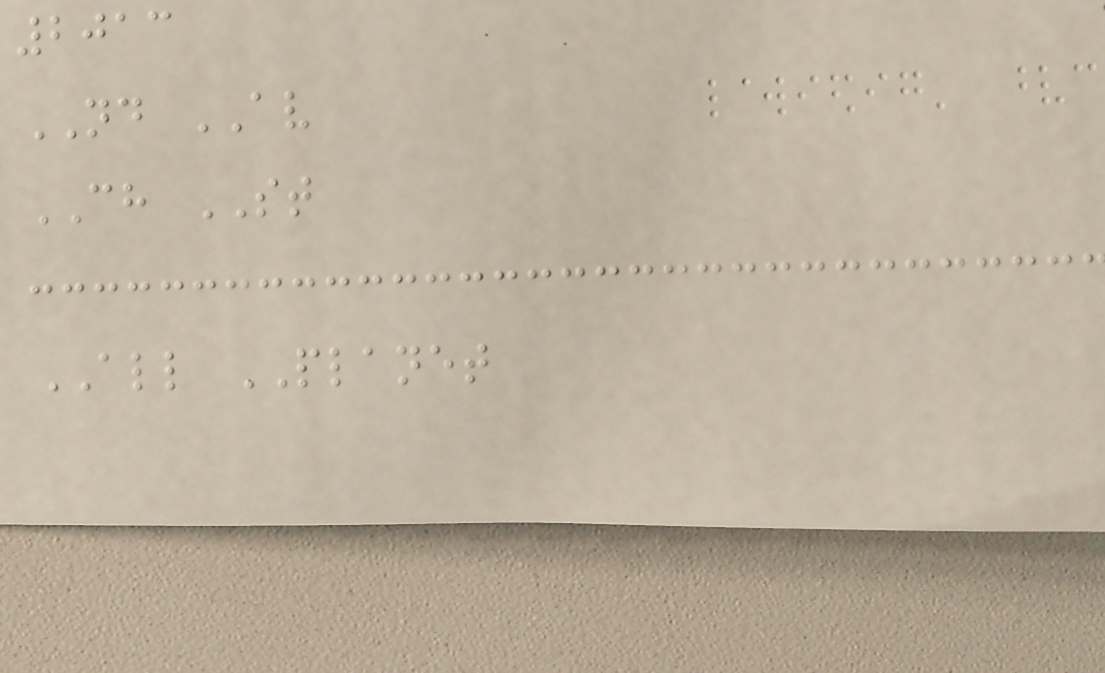2013
ND AV
CH ST
ALL PLANET
